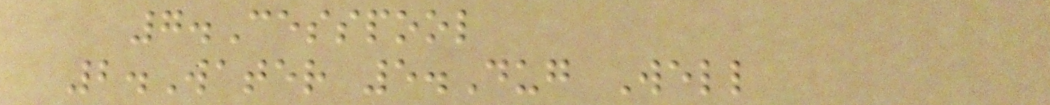7.Cesspool
2.Water 5.Dug Well
